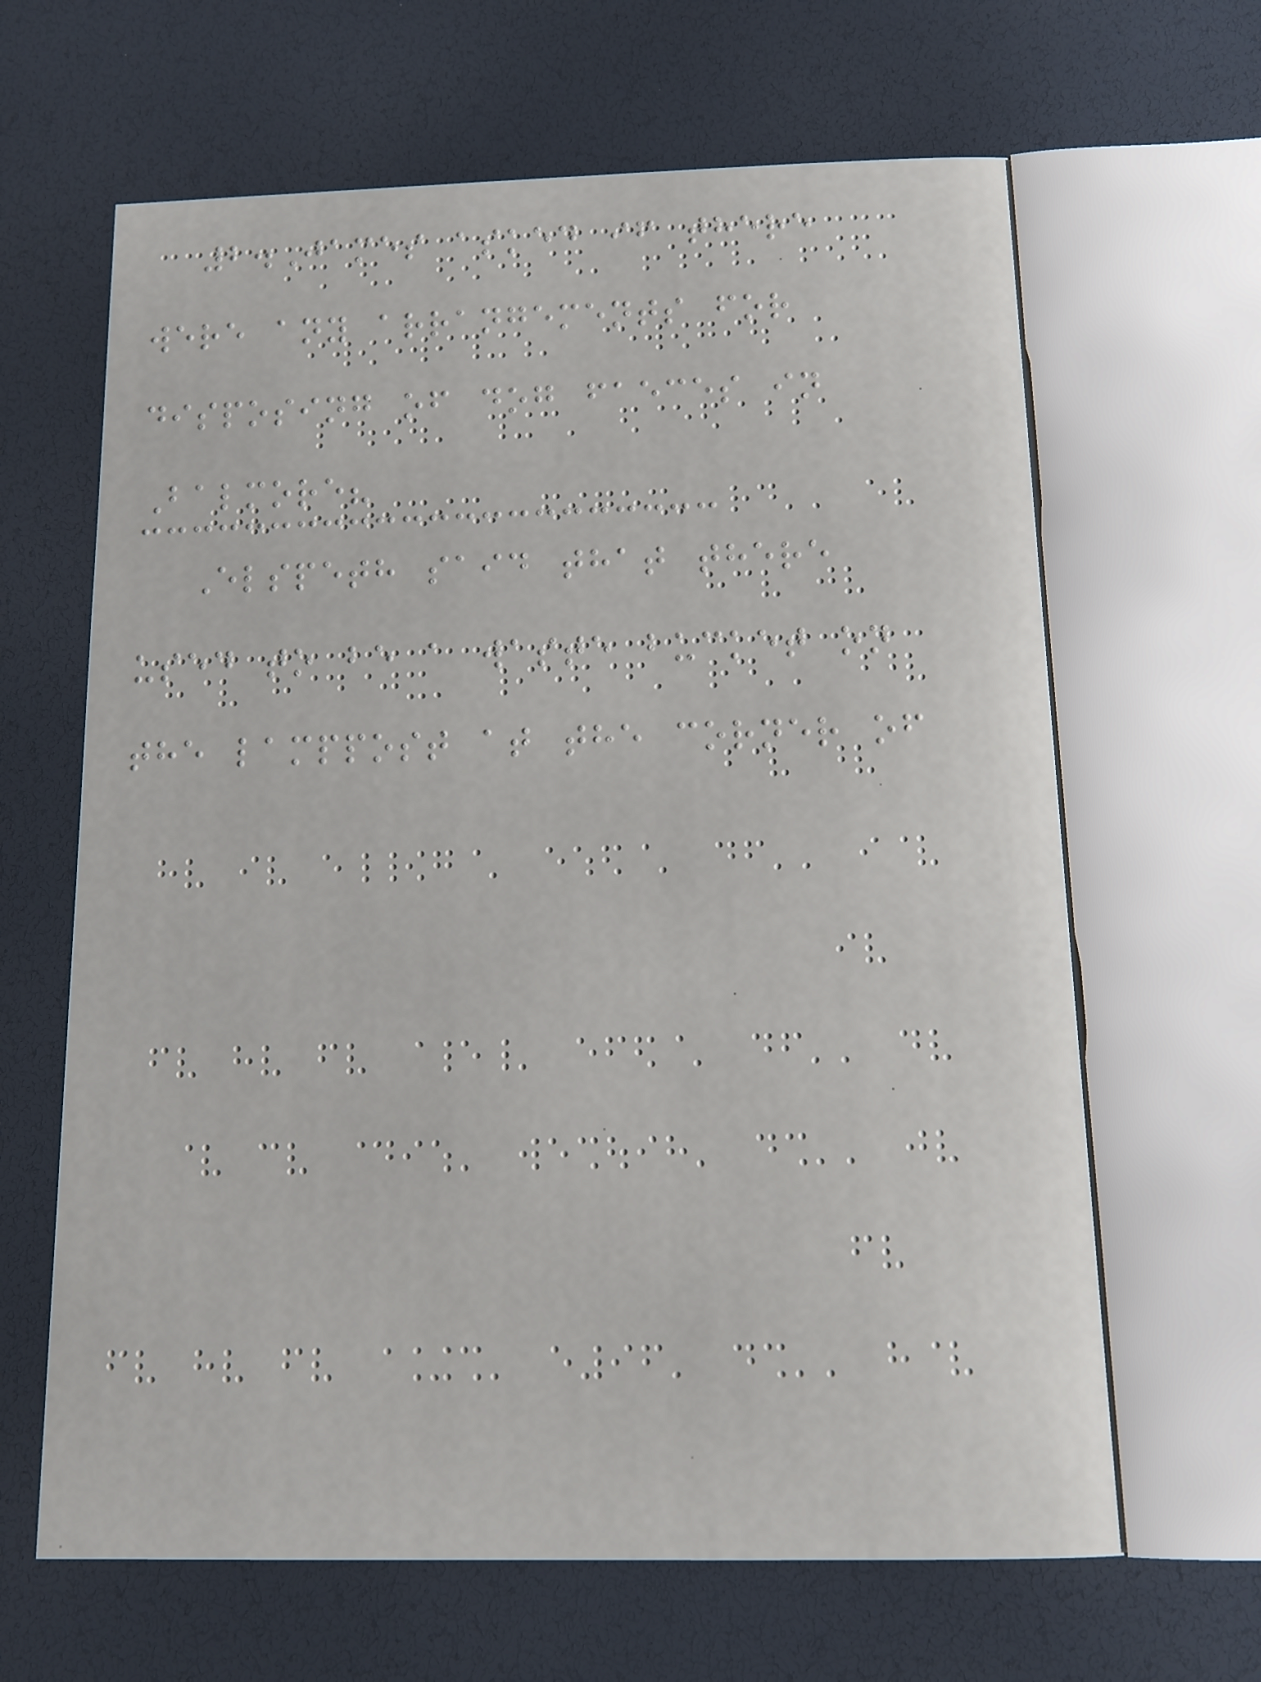2.James asked if there
were any arrangements for
disposing of dog faeces in
Balmore?
Elspeth said that there
used to be a waste bucket on
the lamppost at the corner of
